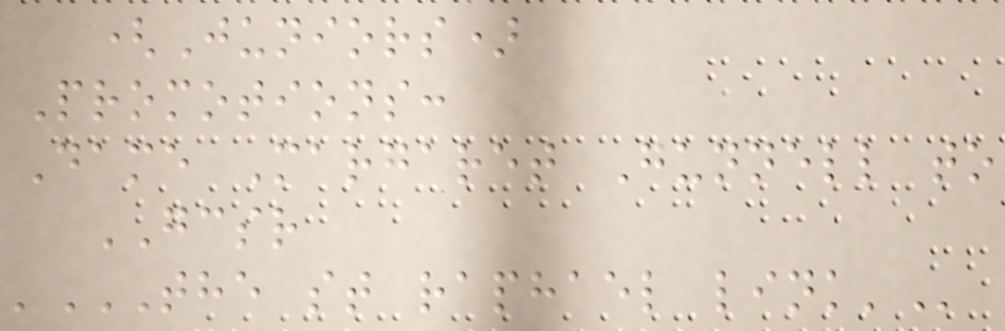(Juniors)
Promotions:
Dame Margaret Gunnell to
GCSR
'THE ST RAPHAEL LINK'
